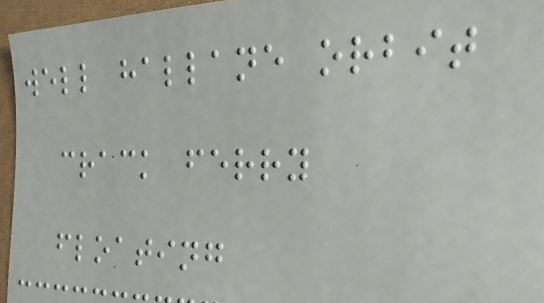well hallane orbit
crack ferry
floating
